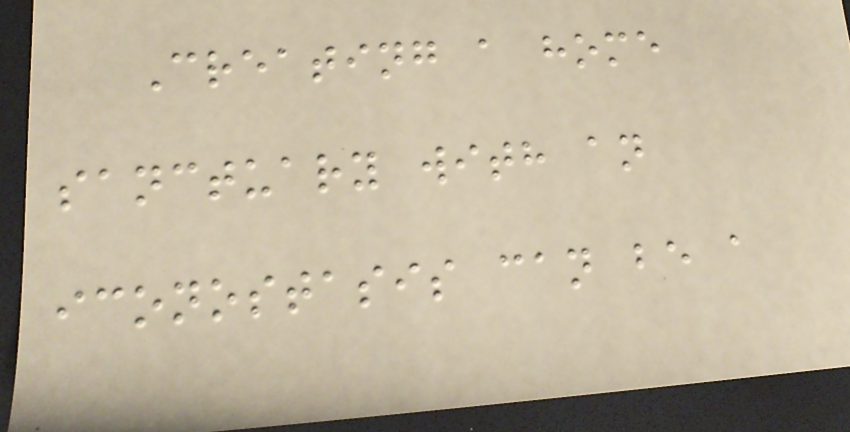Creating a home
sanctuary with an
iconostasis can be a
